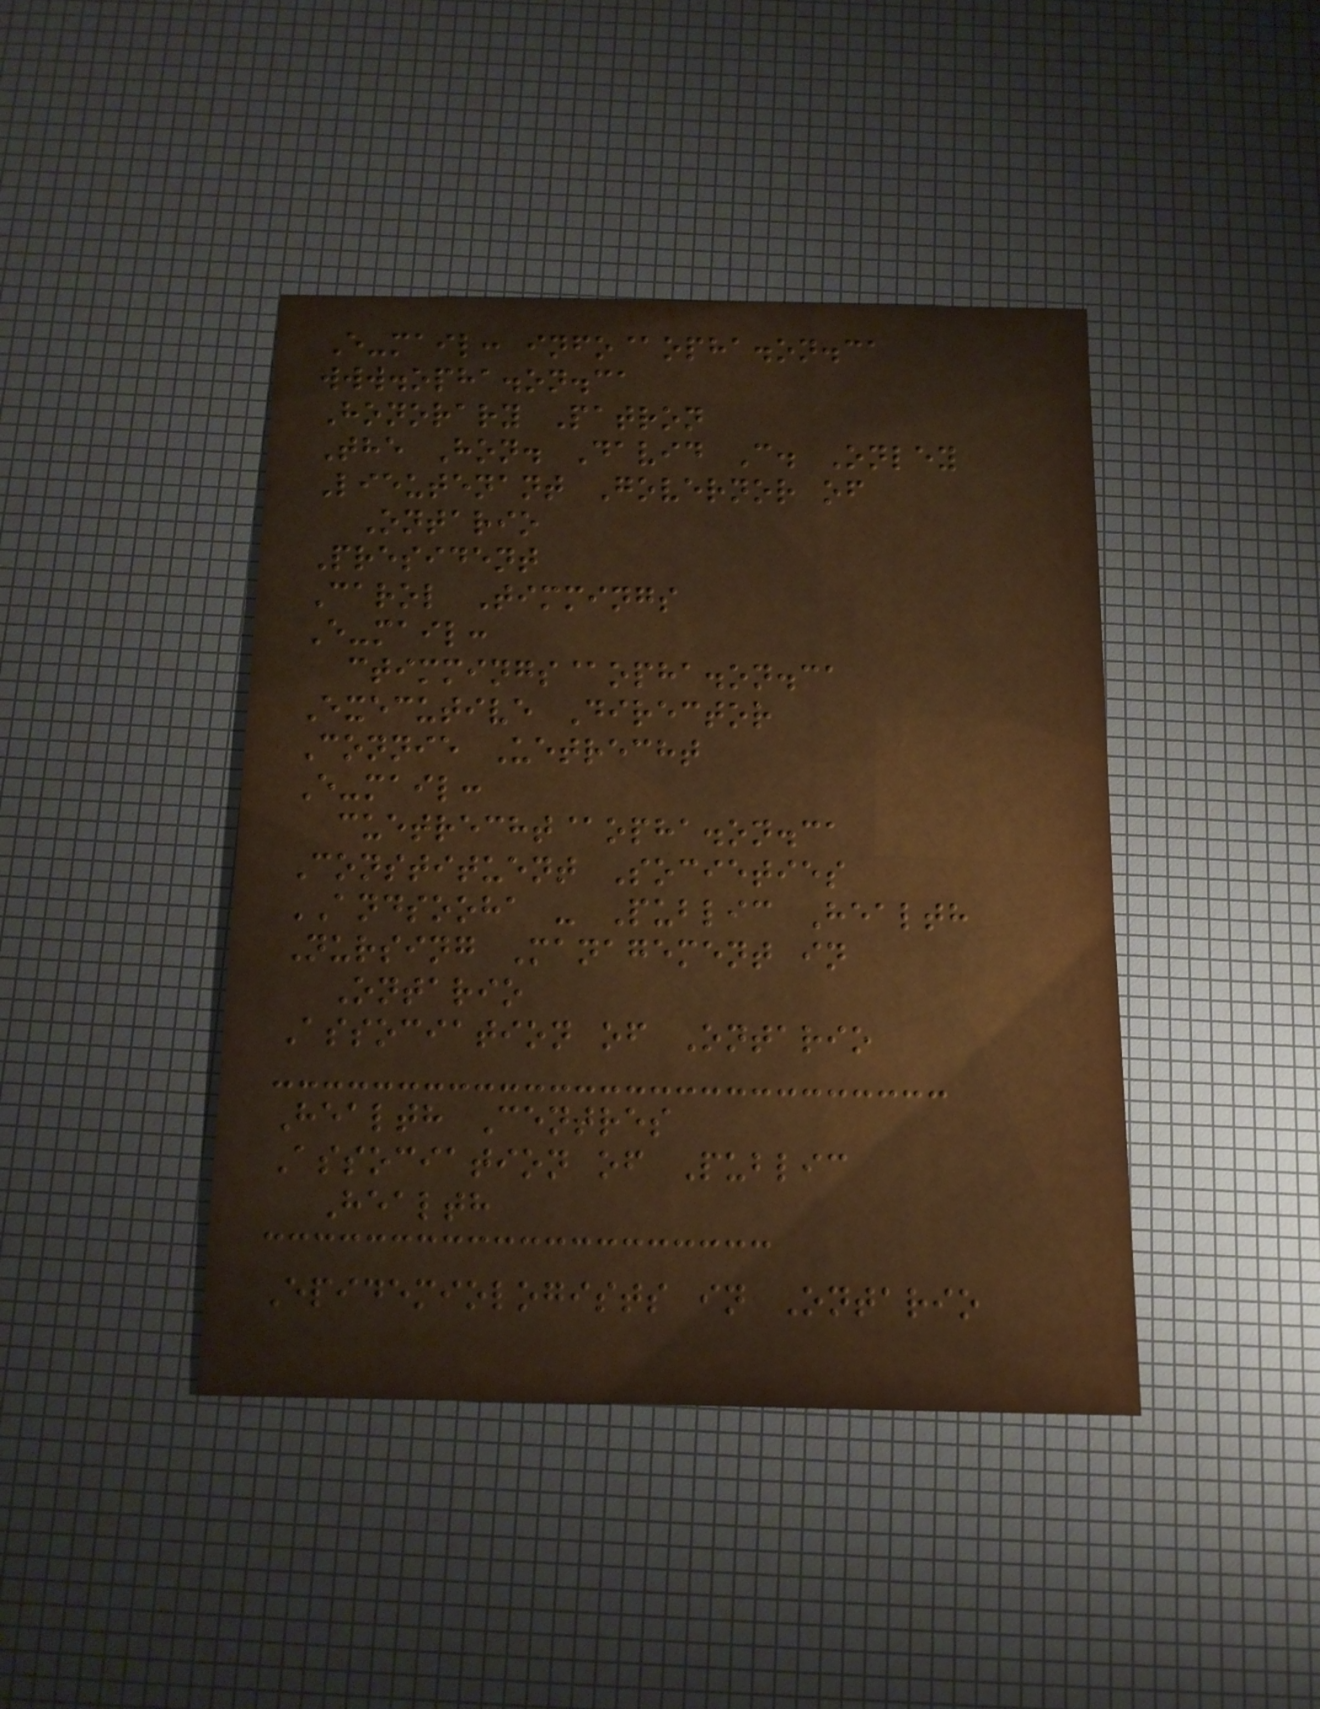E-mail: info@opha.on.ca
www.opha.on.ca
Honorary Patron
The Hon. David C. Onley
Lieutenant Governor of
Ontario
President
Carol Timmings
E-mail:
ctimmings@opha.on.ca
Executive Director
Connie Uetrecht
E-mail:
cuetrecht@opha.on.ca
Constituent Societies
ANDSOOHA - Public Health
Nursing Management in
Ontario
Association of Ontario
Health Centres
Association of Public
Health
Epidemiologists in Ontario
